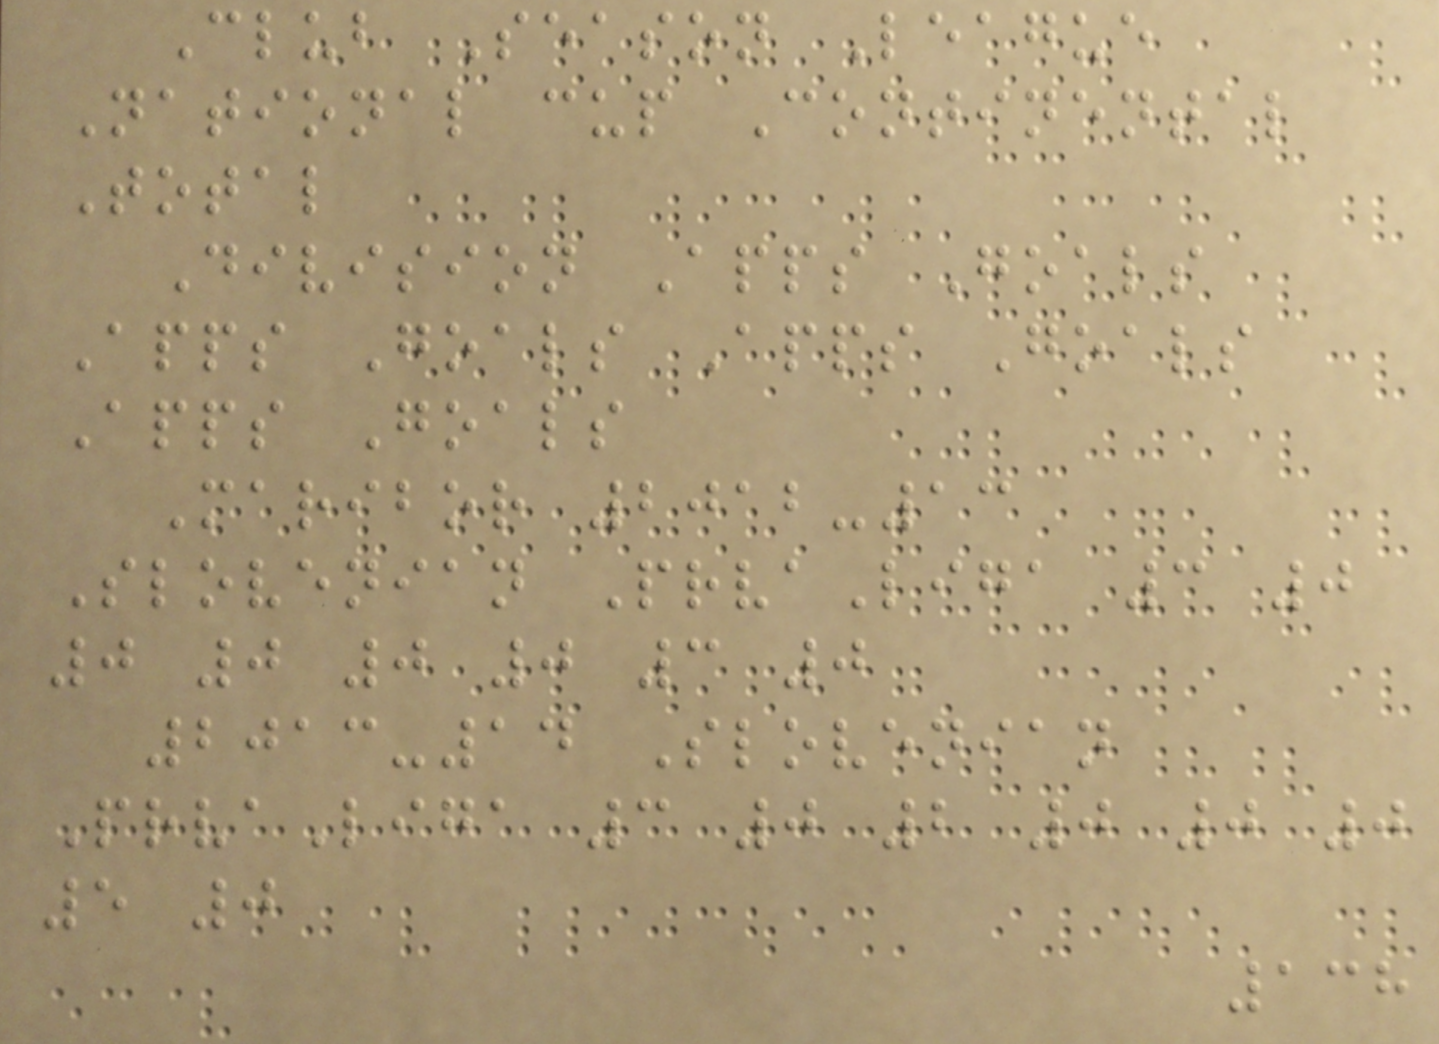Club Season League
National cup Continental
Total
Division Apps Goals
Apps Goals Apps Goals
Apps Goals
Maribor 2012-13
Slovenian PrvaLiga 3 0
0 0 0 0 3 0
2013-14 Slovenian
PrvaLiga 3 0 2 0 0 0
5 0
138
